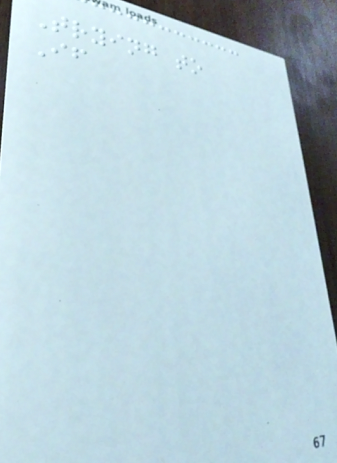Trying to
If
